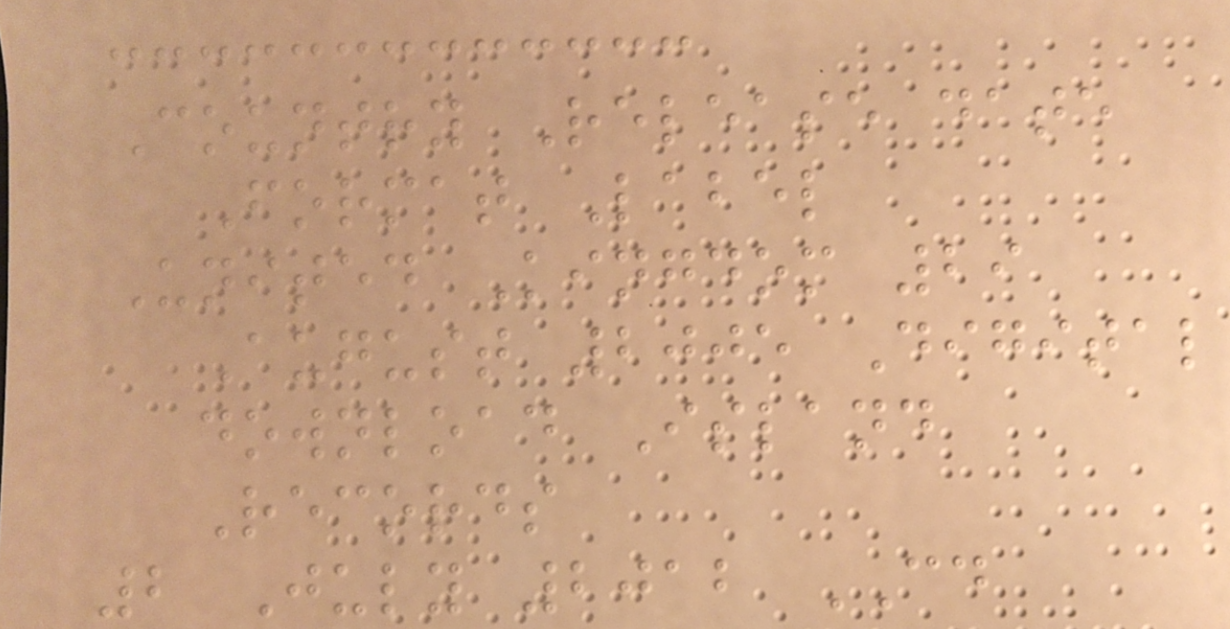Country Release date
Format Label
United Kingdom 29
August 2005 Digital
download Island
Records
2 July 2012 CD
